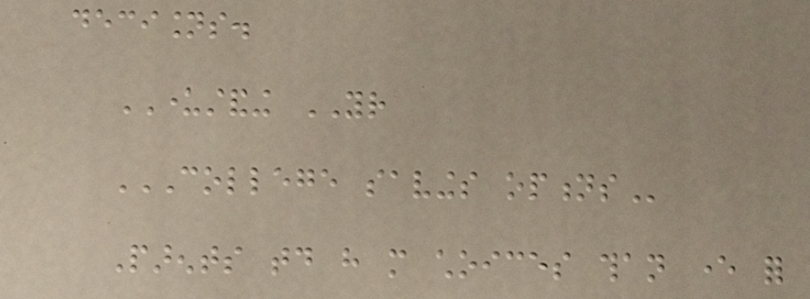decisions.
UNDERSTANDING YOUR
COLLEGE SAVINGS OPTIONS
Parents today have more choices than ever for
